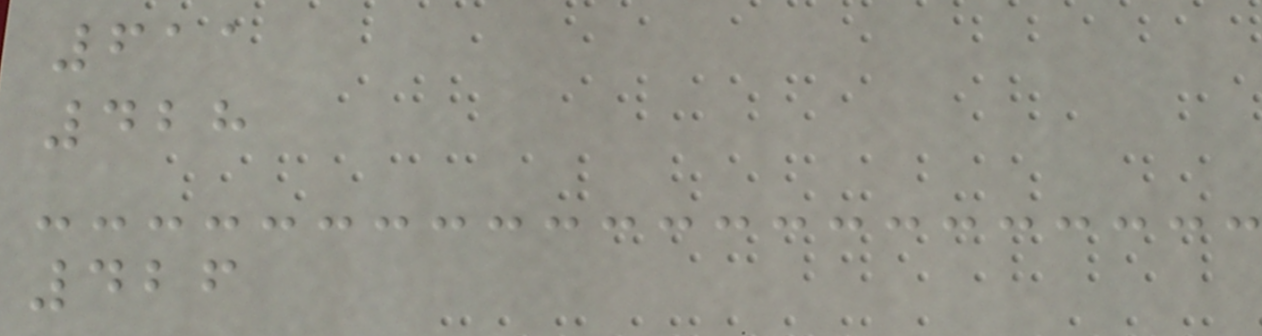611
428
426
